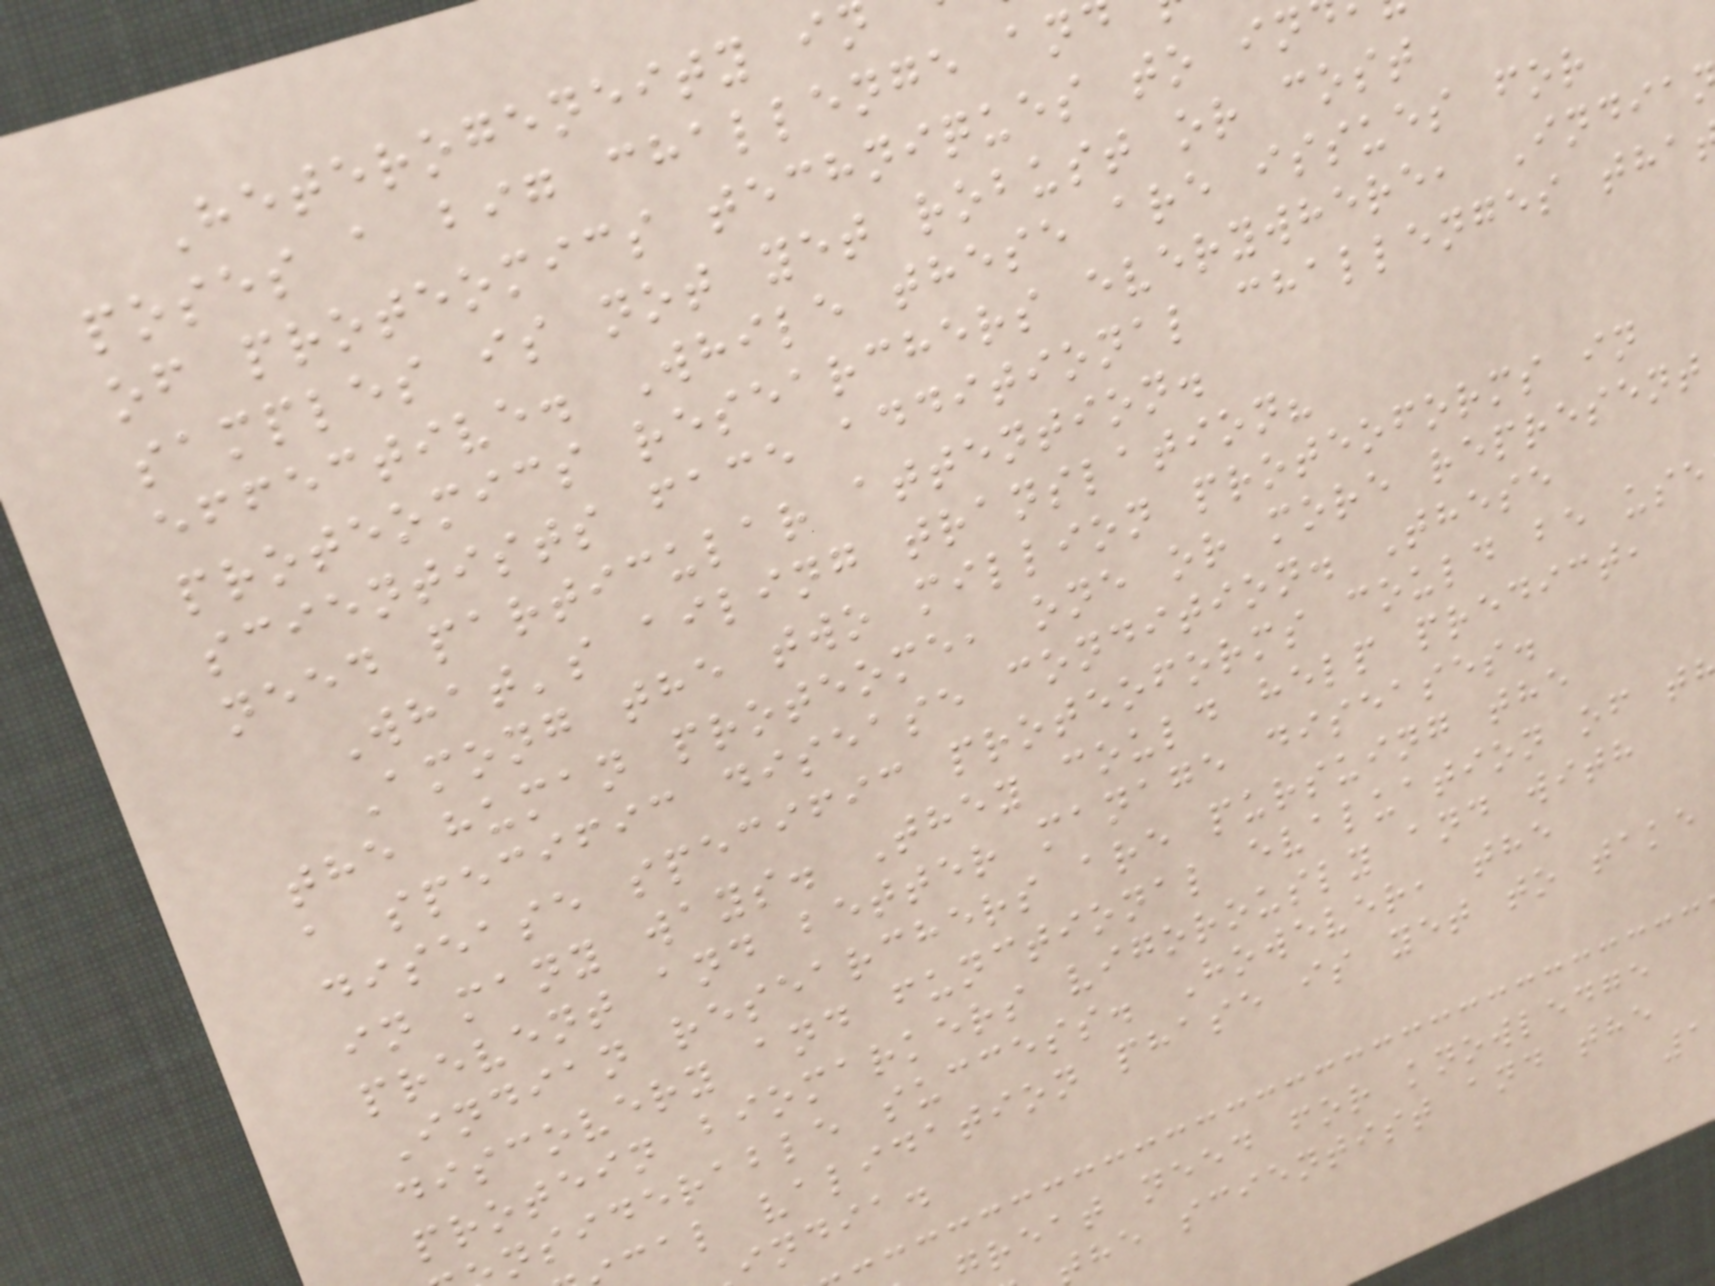Heterogeneity i
poses a big challenge an
of proteomics techniques to in
samples is not yet robust or cost
effective. While these are issues for
proteomics researchers everywhere, India
scientists face additional challenges tha
need particular attention.
What's ailing translation?
Among the two million proteoforms in
the human proteome, one or more represent
a specific disease condition. These
disease specific proteoforms could be use
in many ways. They could help predict,
prevent and better manage diseases.
Indian researchers are pursuing the
discovery and functional evaluation of t
protein biomarkers vigorously and with
nsiderable success. However, the
cal validation phase is yet to take
india.
great need for knowledge
he scientist and the
